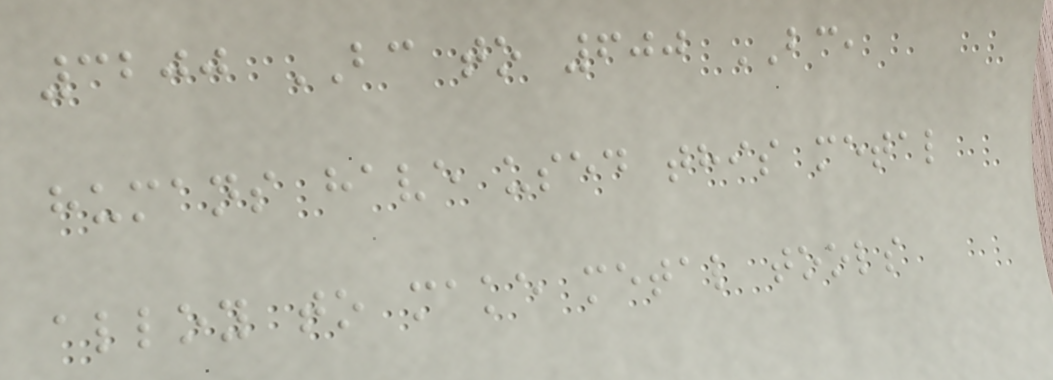3200 BC to 600 BC,
humans have used this metal
alloy to make metal tools
